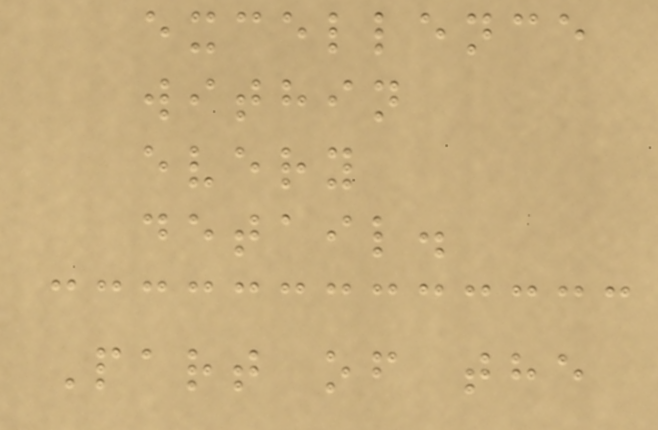excellence
within
every
detail.
Part of the
